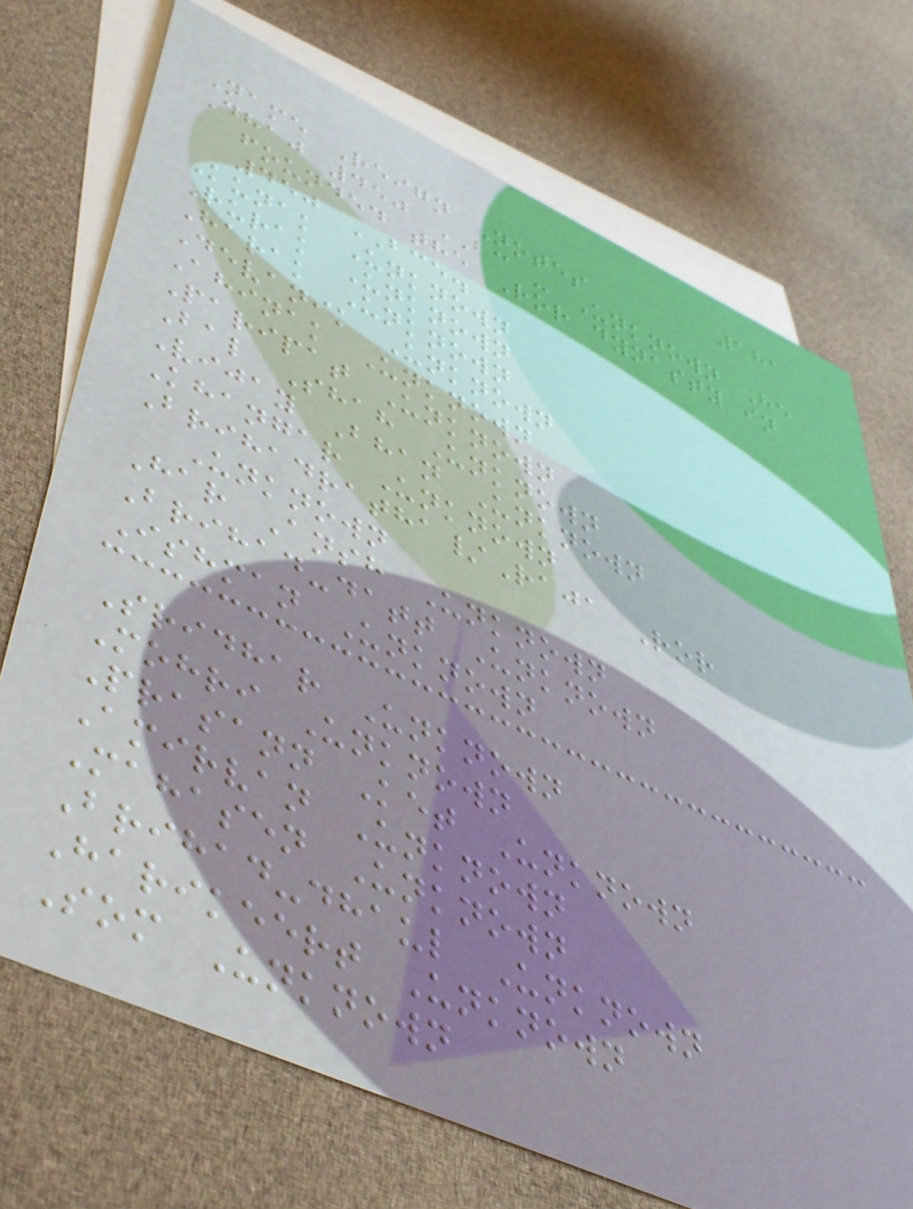181
Name Reign Notes
Dhaj 450 BC - Unknown He
founded the Ror dynasty in
450 BCE.
Kunak Unknown
Rurak Unknown
Harak Unknown
Devanik Unknown
Ahinak Unknown
Paripat Unknown
Bal Shah Unknown
Vijay Bhan Unknown
Khangar Unknown
Brihadratha/Raja Ror
Unknown
Har Ansh Unknown
Brihad-datt Unknown
Ishman Unknown
Sridhar Unknown
Mohri Unknown
Prasann Ket Unknown
Amirvan Unknown
Mahasen Unknown
Brihad-dhaul Unknown
Harikeert Unknown
Som Unknown
